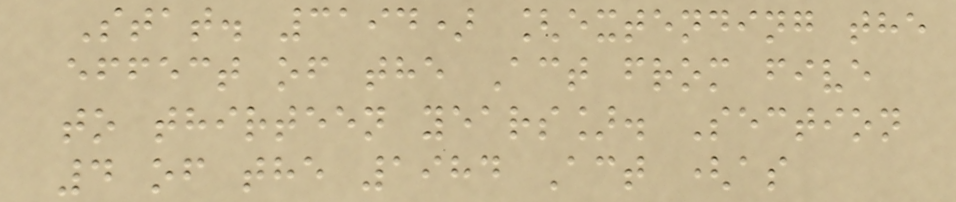Stat. 3194) [extending the
effect of the Act from five
to thirteen years]. Section
4 of the 1984 Act (as
